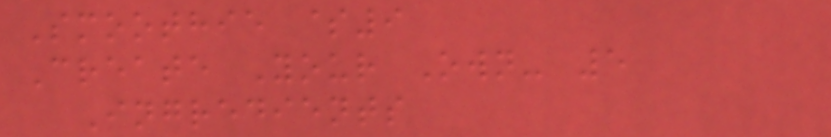Smoothie $9
Create Your Own- 5
Ingredients
